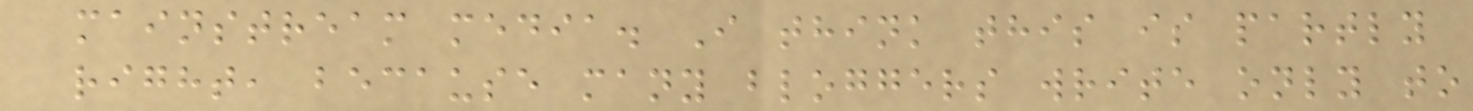mainstream media. I think this is partly
right, because many bloggers write only to
